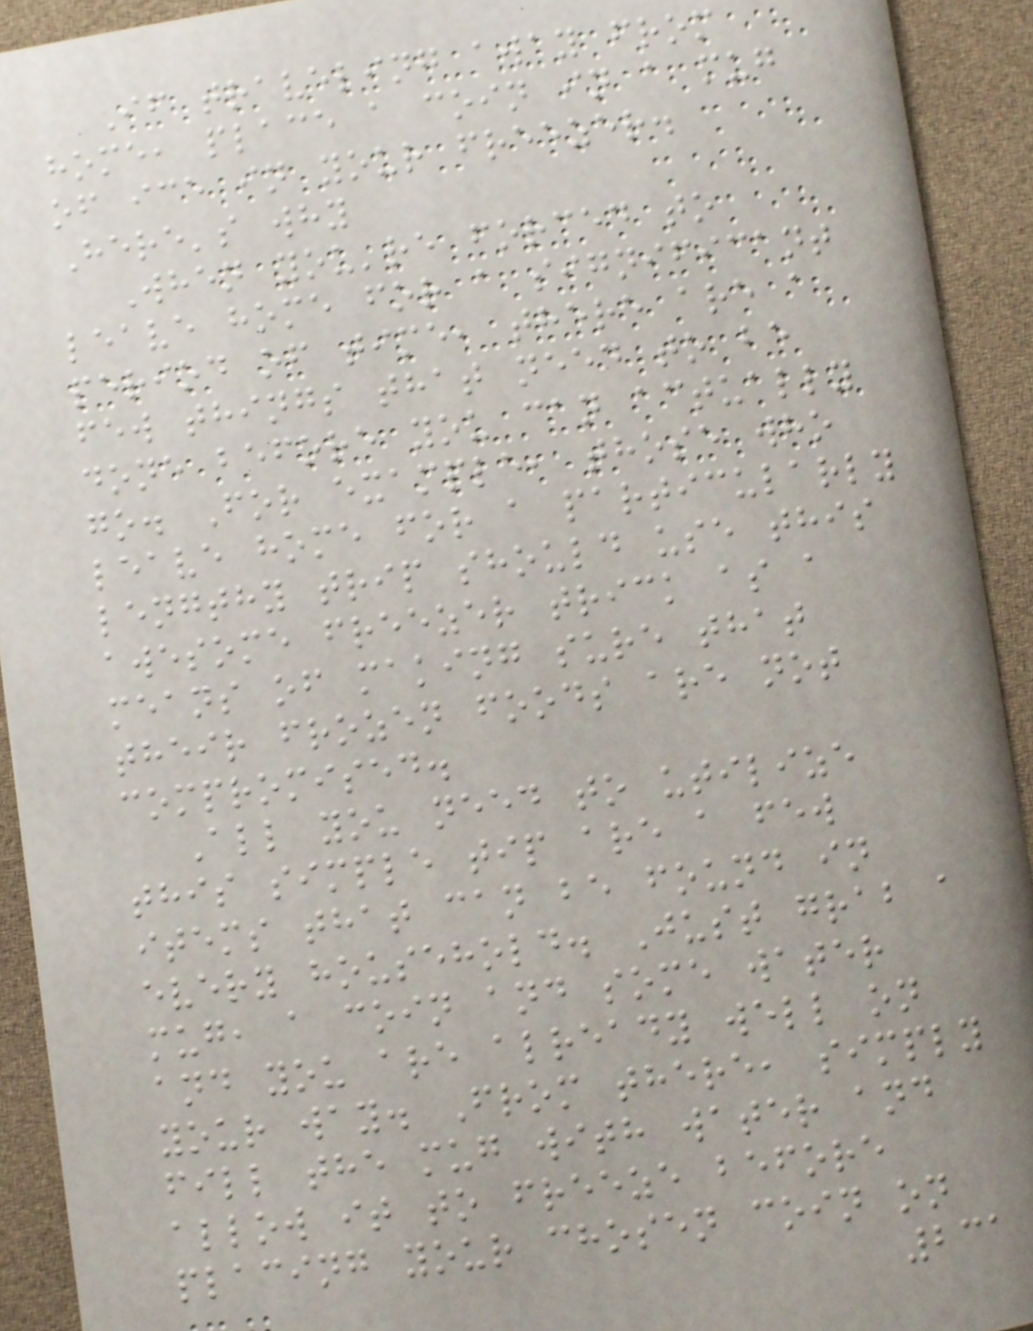If traveling away from
home, place a coin in a mug
of ice in your freezer.
Here's why
When you're forced to
leave home for a significant
period of time, there are a
few things that need to be
done before you can actually
go. For example, those who
leave home for a particularly
lengthy trip should use this
awesome freezer trick as a
means of making sure that
their frozen foods are not
compromised.
All you need to utilize
this simple tip are a few
items that can be found in
every household. Just grab a
mug, a coin and some water
and you are already well on
your way. From there, simply
fill the mug with water and
allow it to freeze before
placing your chosen coin on
231
